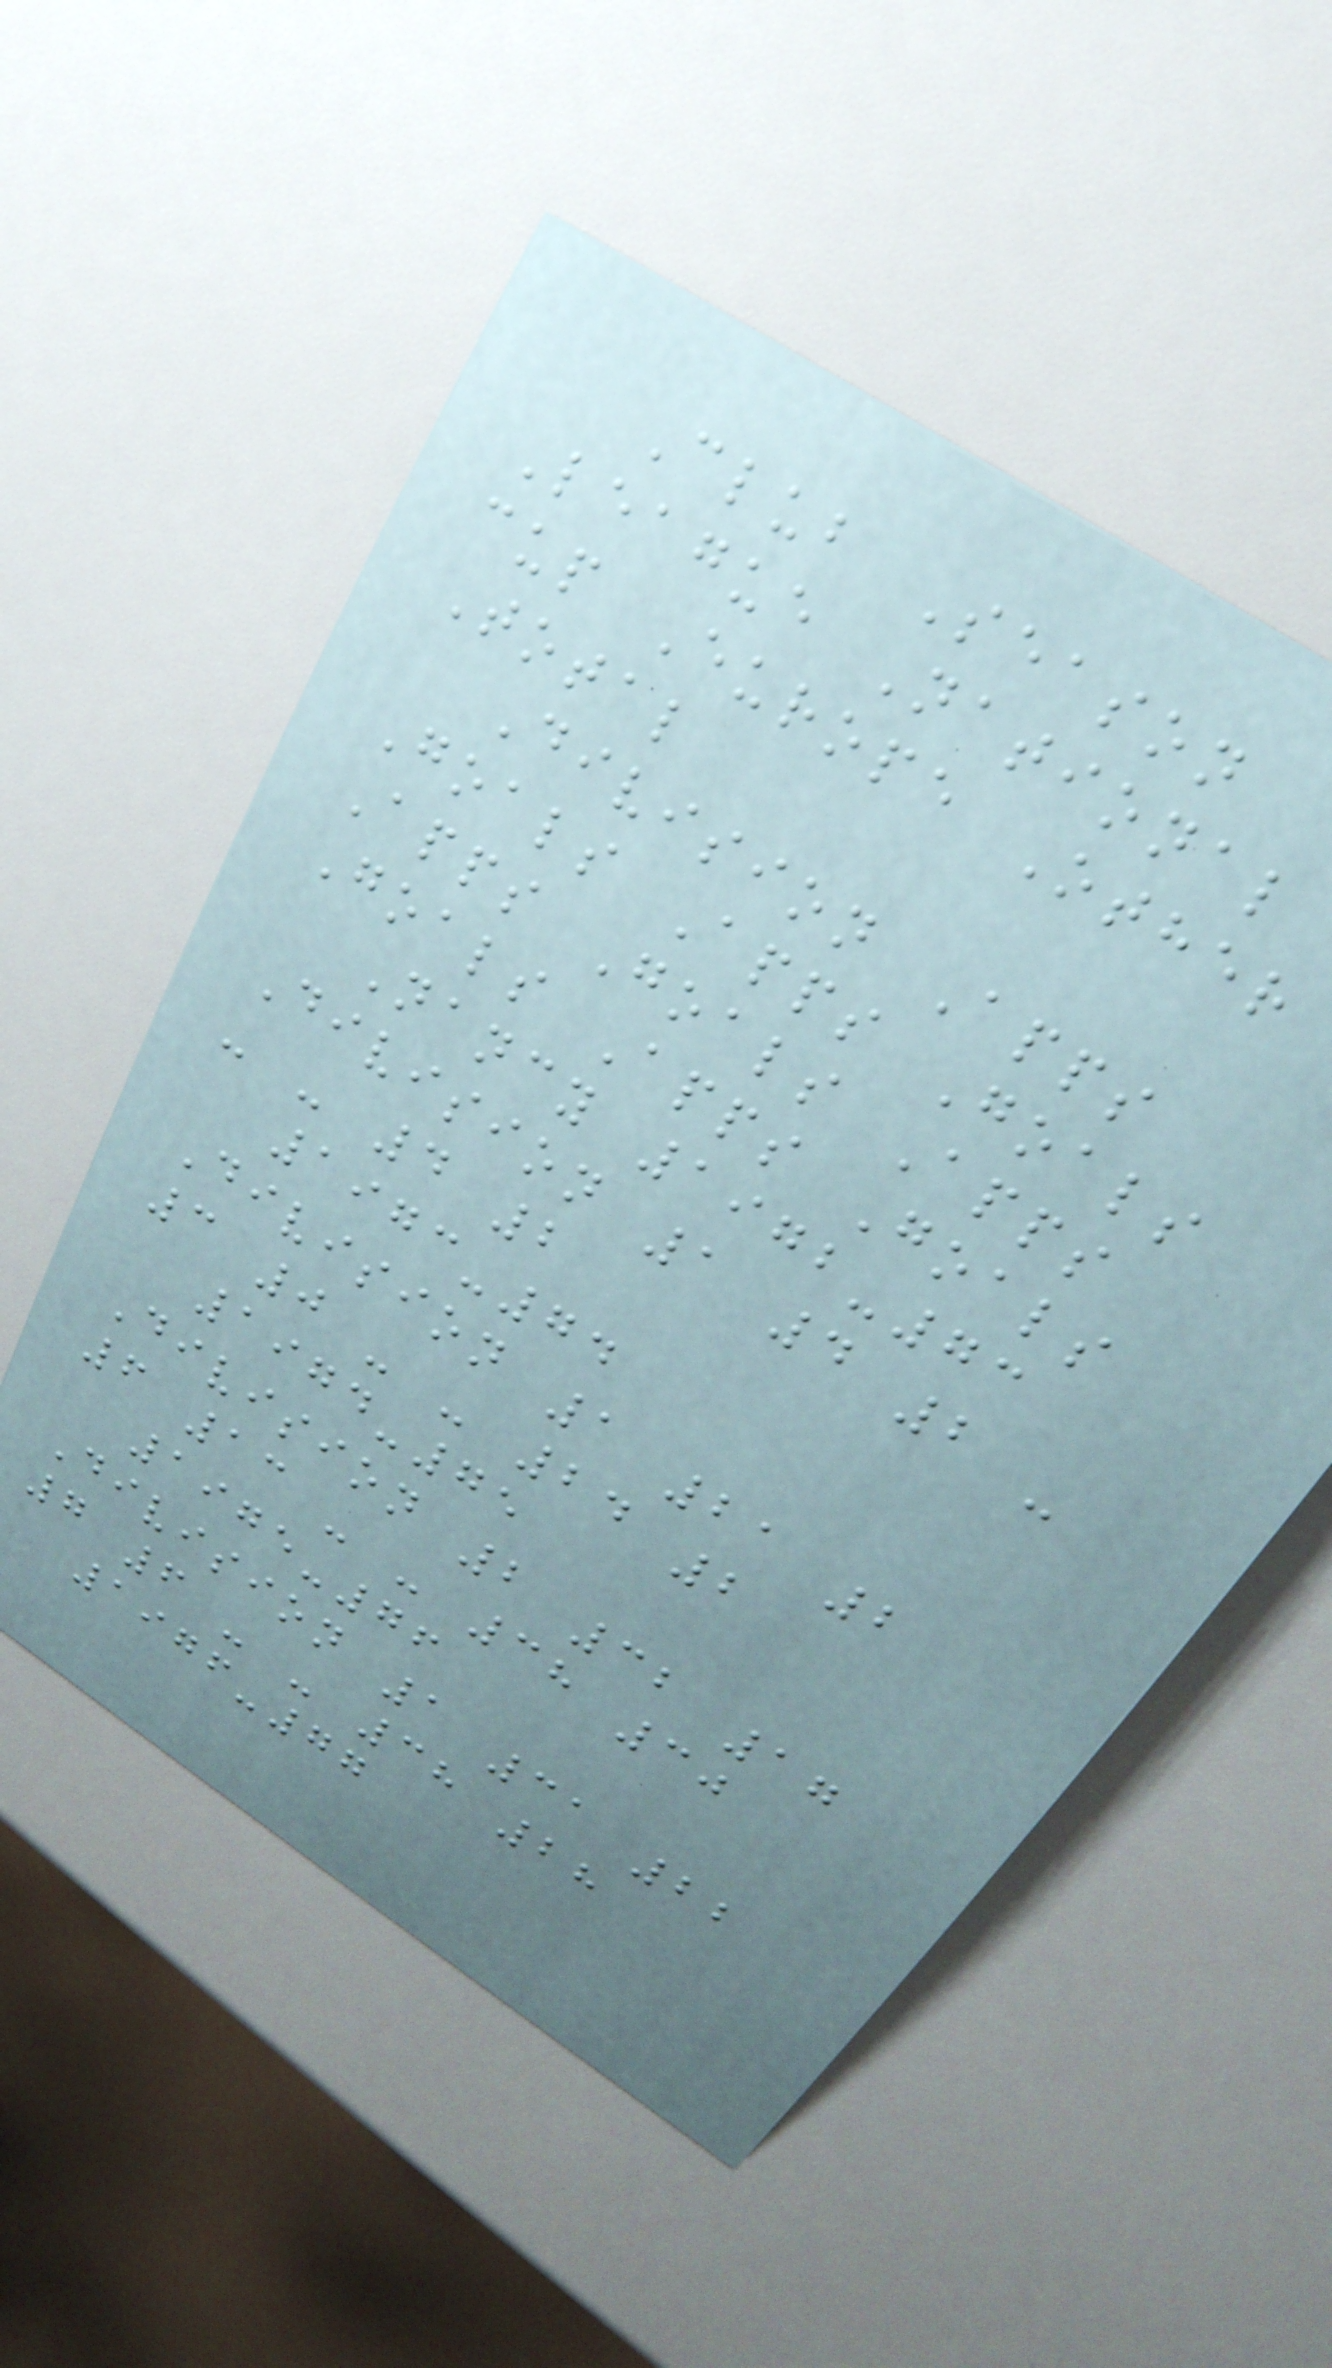Club Season
League National
cup Europe Other
Total
Division Apps
Goals Apps Goals
Apps Goals Apps
Goals Apps Goals
Nancy 1972-73
Division 1 4 2 -
- - 4 2
1973-74
Division 1 21 2
3 0 - - 24 2
1974-75
Division 2 32 17
6 13 - - 38 30
1975-76
Division 1 31 22
7 6 - - 38 28
1976-77
